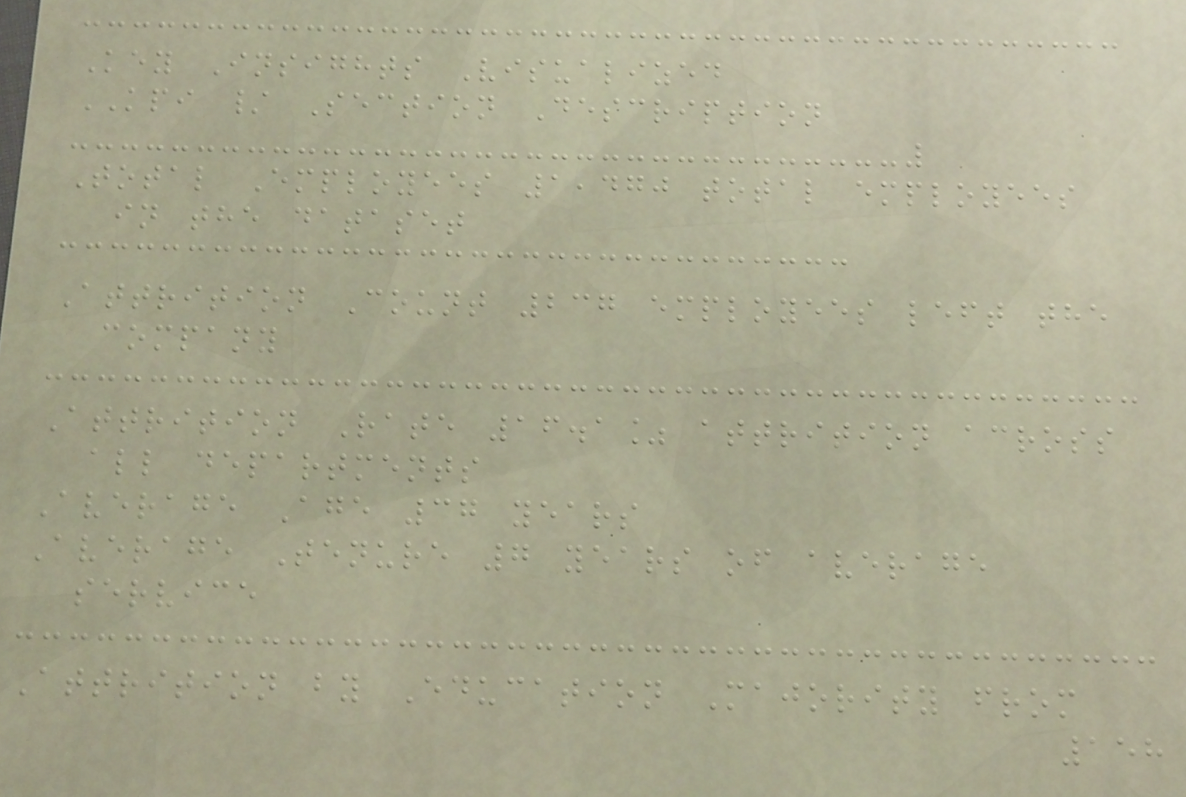Key Insights Visualized
KPI / Section Description
Total Employees 1,470 total employees
in the dataset
Attrition Count 237 employees left the
company
Attrition Rate 16.1% attrition across
all departments
Average Age 37 years
Average Tenure 7 years of average
service
Attrition by Education Majority from
158
